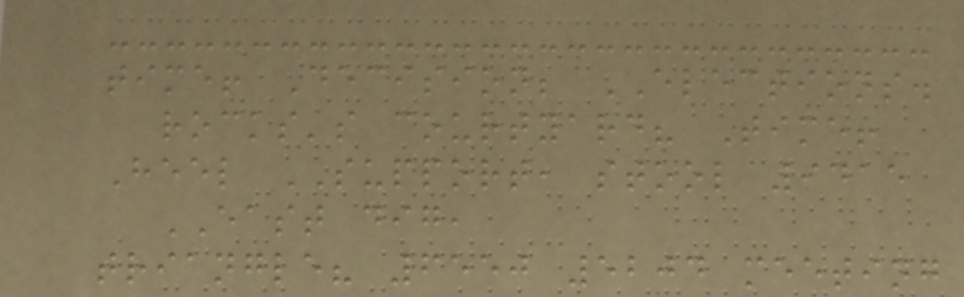time! Decision; ELECTIONS.
rocks's courtyard? Time!
Heel SUPPORT, stool 9415
EAST dig,
triangle? 6550 5204 meeting
